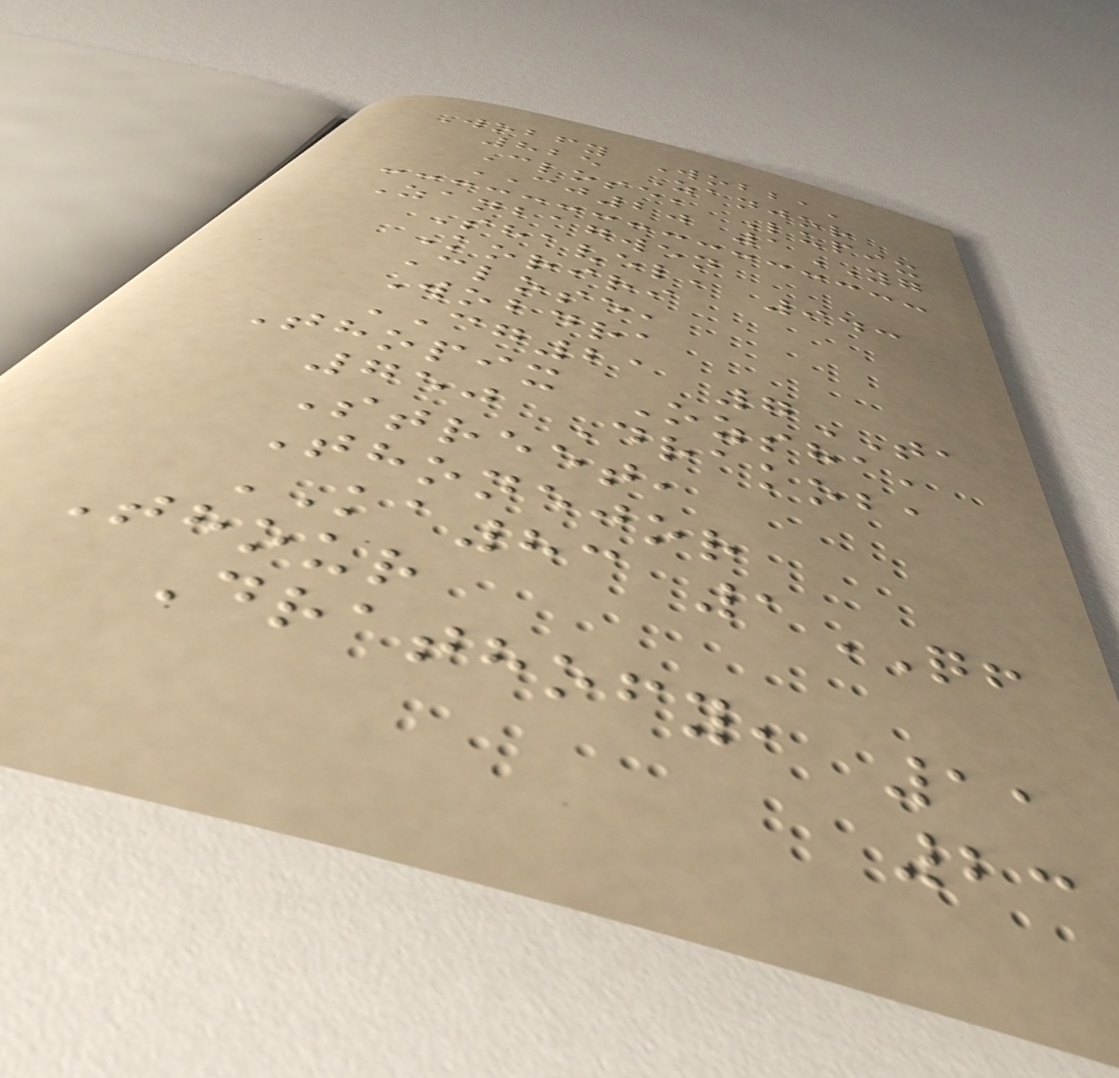Wobfy Wobba,
825 Zanjor
Close, Lupix
CJ20 1YG
Zanbagwen
Shavel, 943
Koriri
Close,
Wobdra
CG21 7TA
Thopix Ozsha,
750 Drakoba
Street,
Thonejor
KA83 1QF
Thour
Drathofy, 11
23
